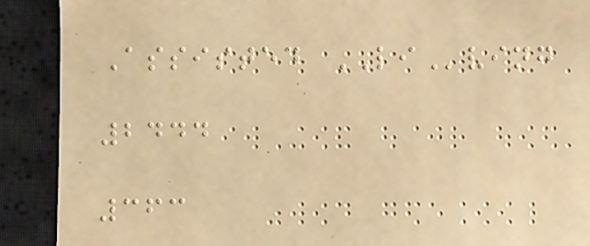Assisted LIving
2444
363
